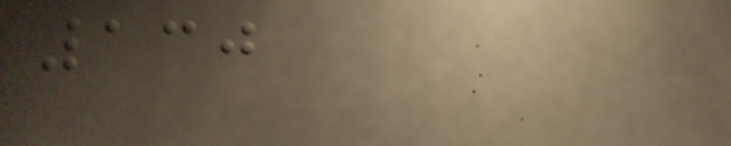130
